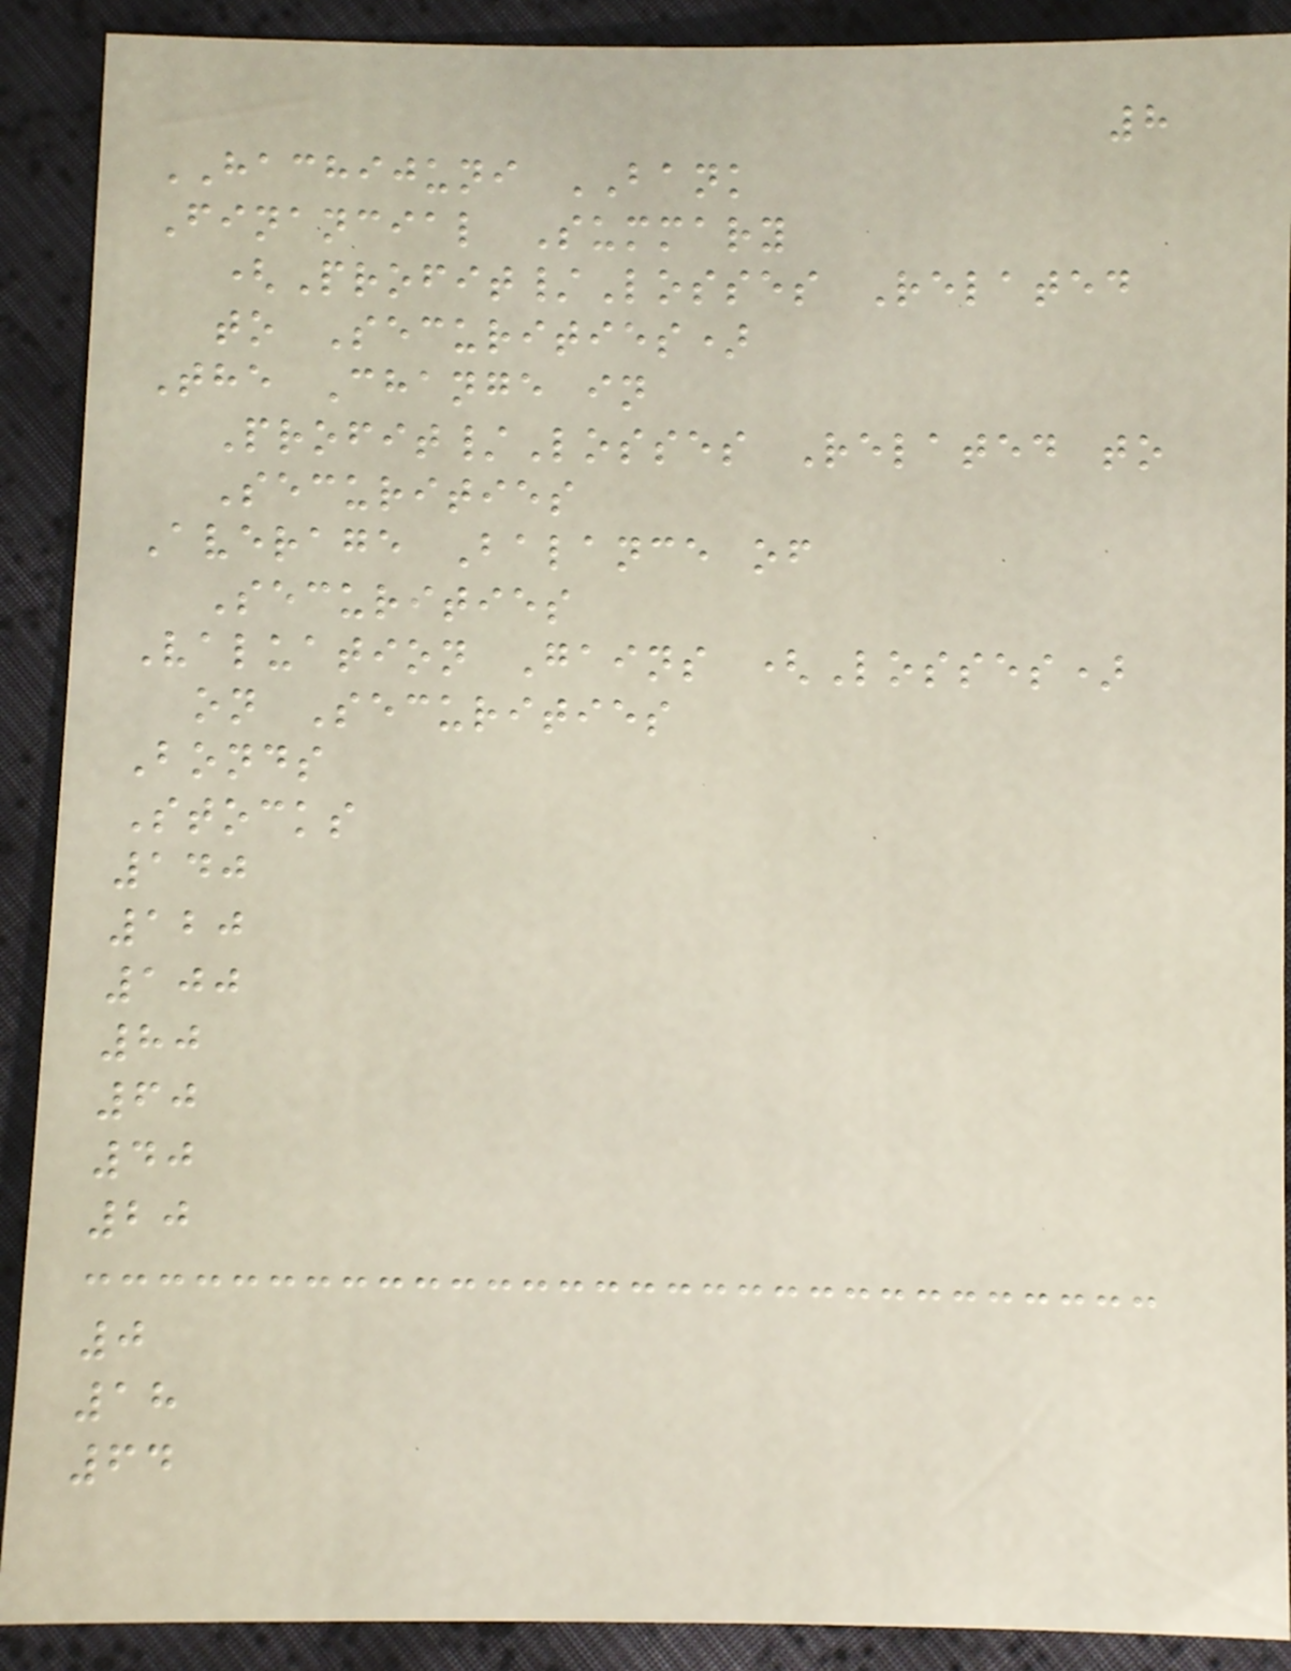8
HACHIJUNI BANK
Financial Summary
(Profit/Losses Related
to Securities)
The Change in
Profit/Losses Related to
Securities
Average Balance of
Securities
Valuation Gains (Losses)
on Securities
Bonds
Stocks
140
120
100
80
60
40
20
0
18
64
